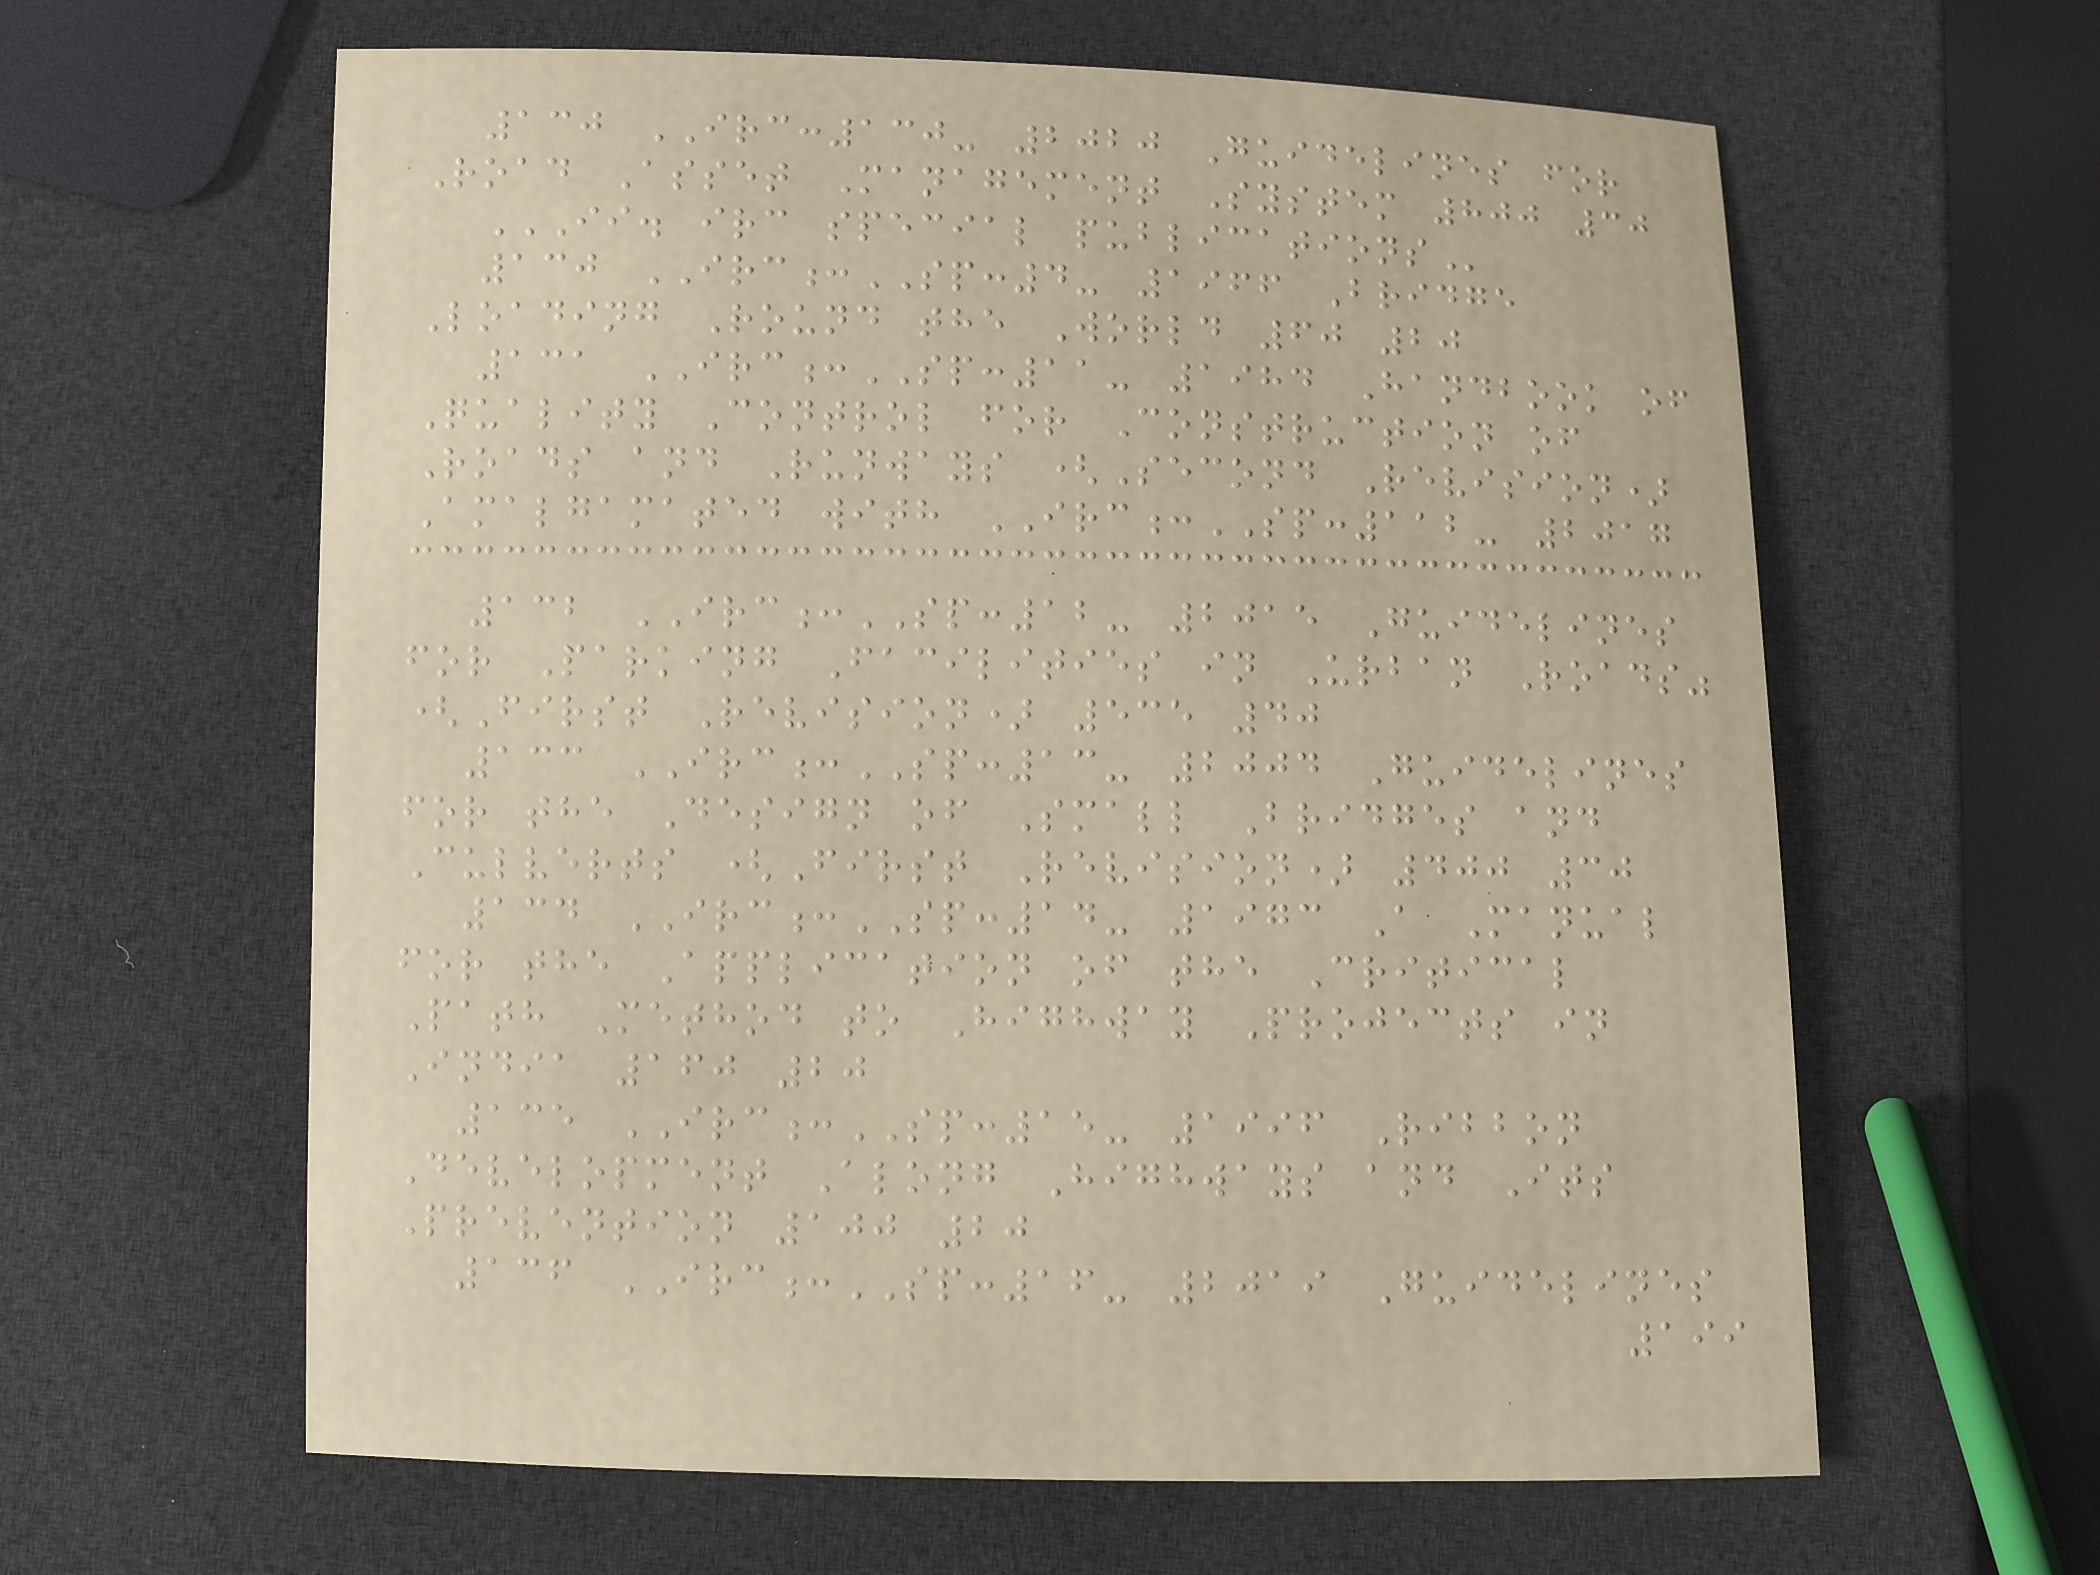130 IRC:130- 2020 Guidelines for
Road Asset Management System 800 30
II. IRC SPECIAL PUBLICATIONS
130 IRC:SP:4- 1966 Bridge
Loading Round the World 60 20
131 IRC:SP:11- 1984 Handbook of
Quality Control for Construction of
Roads and Runways (Second Revision)
Amalgamated with IRC:SP:112- 2017
132 IRC:SP:12- 2015 Guidelines
for Parking Facilities in Urban Roads"
(First Revision) 535 40
133 IRC:SP:13- 2004 Guidelines
for the Design of Small Bridges and
Culverts (First Revision) 400 30
134 IRC:SP:14- 1973 A Manual
for the Application of the Critical
Path Method to Highway Projects in
India 160 20
135 IRC:SP:15- 1996 Ribbon
Development Along Highways and Its
Prevention 100 20
136 IRC:SP:16- 2019 Guidelines
199
